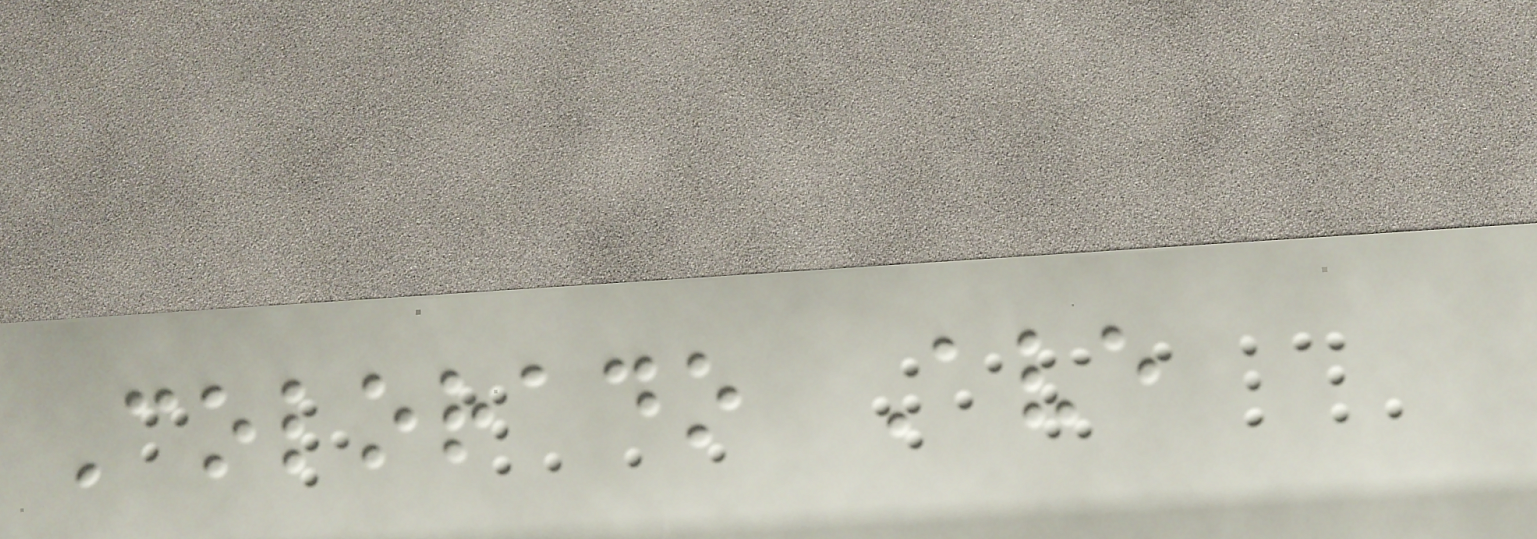Colorado Ave
